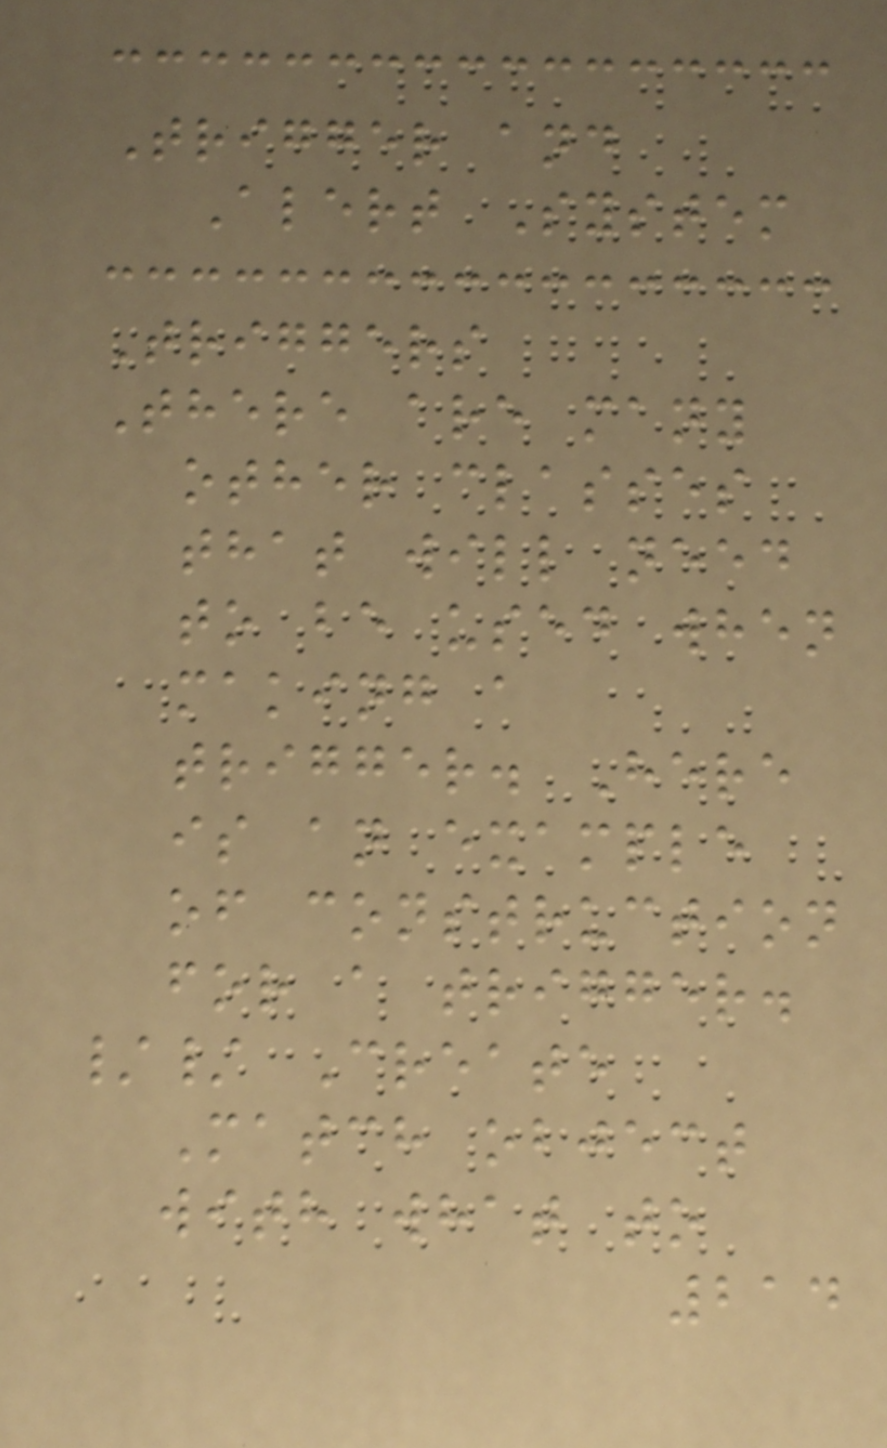Trigger and
Alert System
Triggers
There are many
other classes
that will need
to be used when
making a
trigger. Here
is an example
of construction
for a trigger.
// Create
Match object
with what to
214
